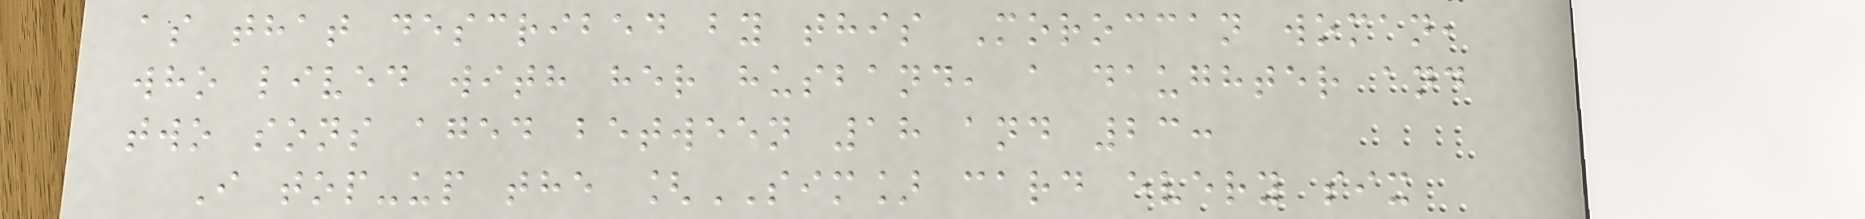as that described by this Moroccan woman,
who lived with her husband, a daughter and
two sons aged between 18 and 23:
I top-up the [SIM] card every six
